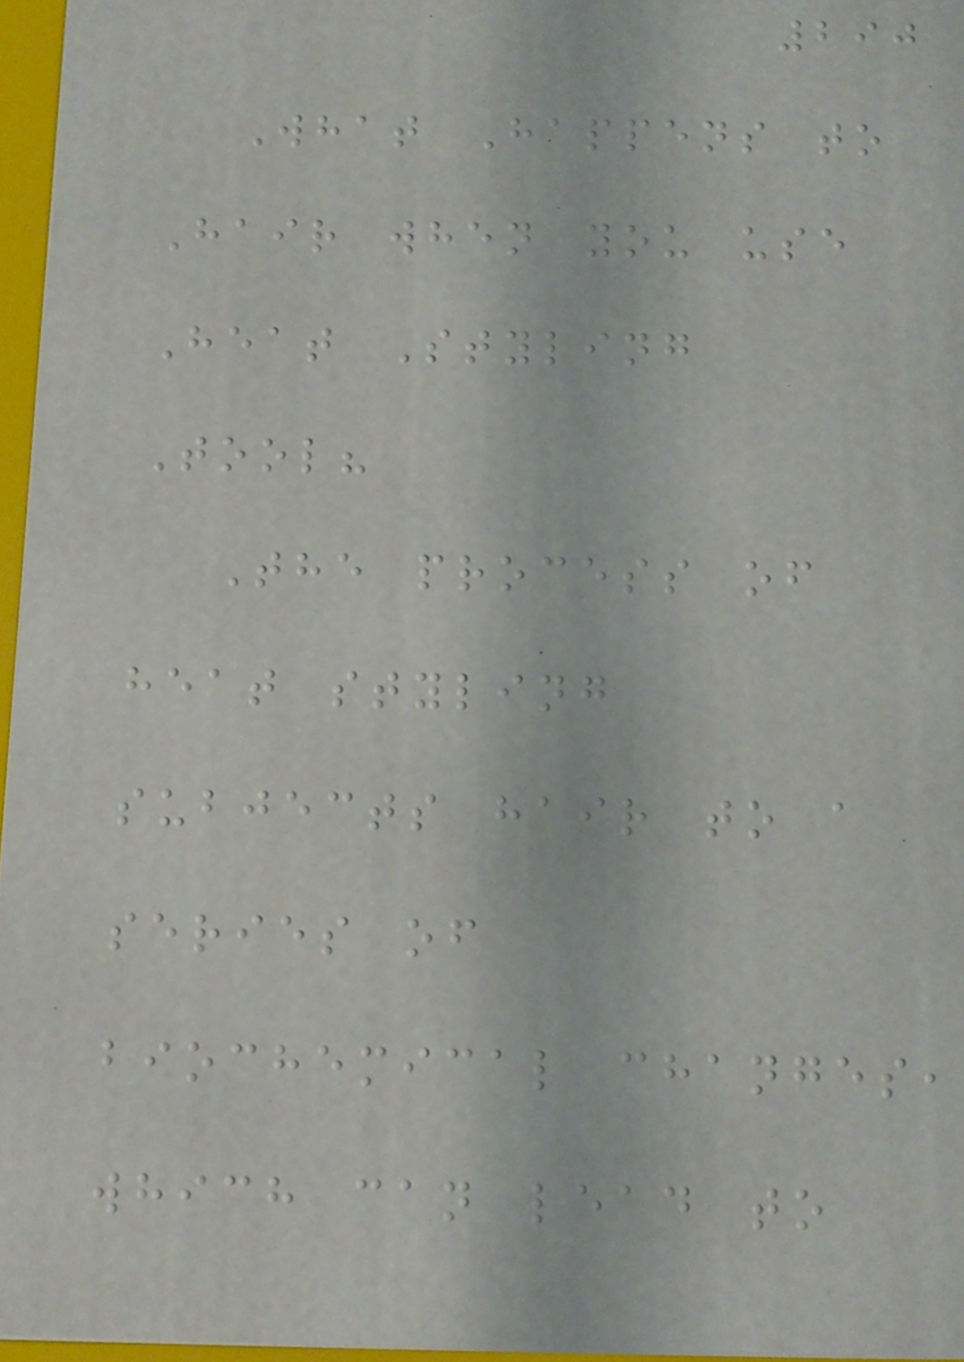290
What Happens to
Hair when you use
Heat Styling
Tool?
The process of
heat styling
subjects hair to a
series of
biochemical changes,
which can lead to
